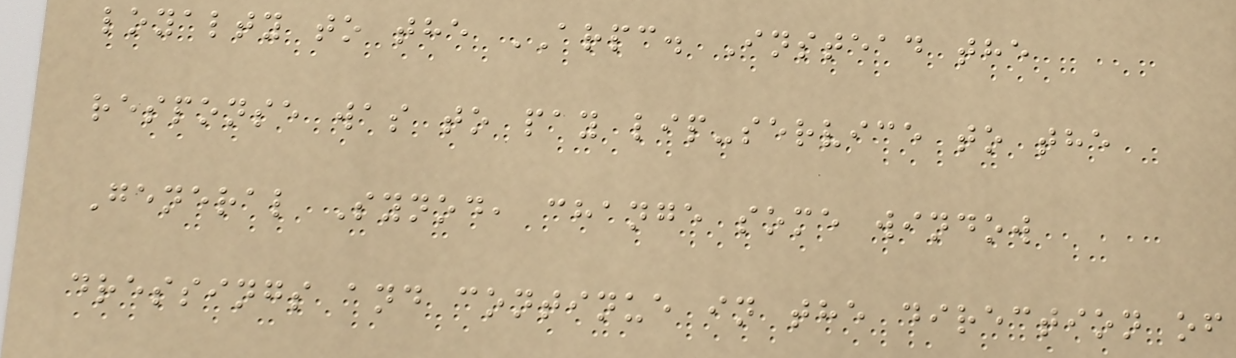loyalty to the ARPC. Instead the
response was to pay lip-service to the
General Synod, change some window
dressings and continue in the direction of
